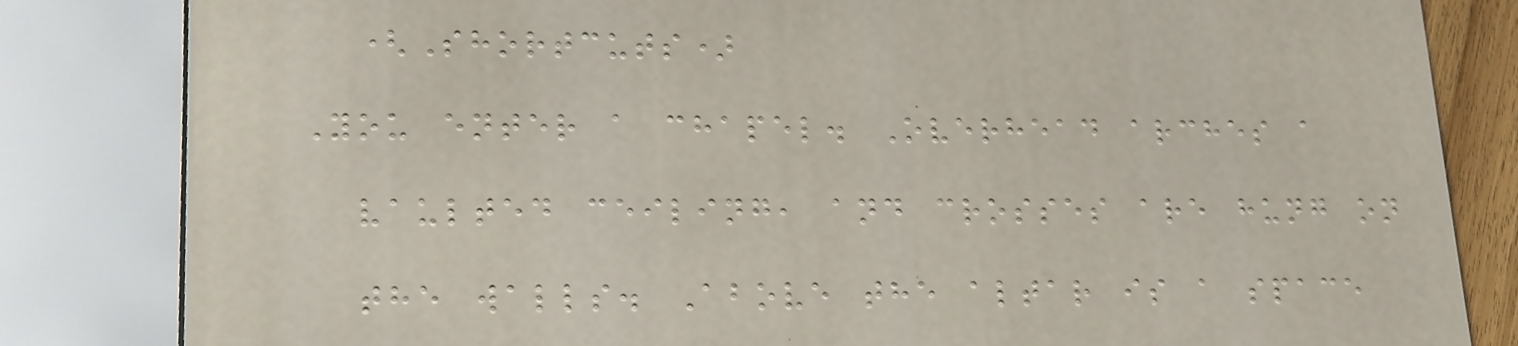(Shortcuts)
You enter a chapel. Overhead arches a
vaulted ceiling, and crosses are hung on
the walls. Above the altar is a space
